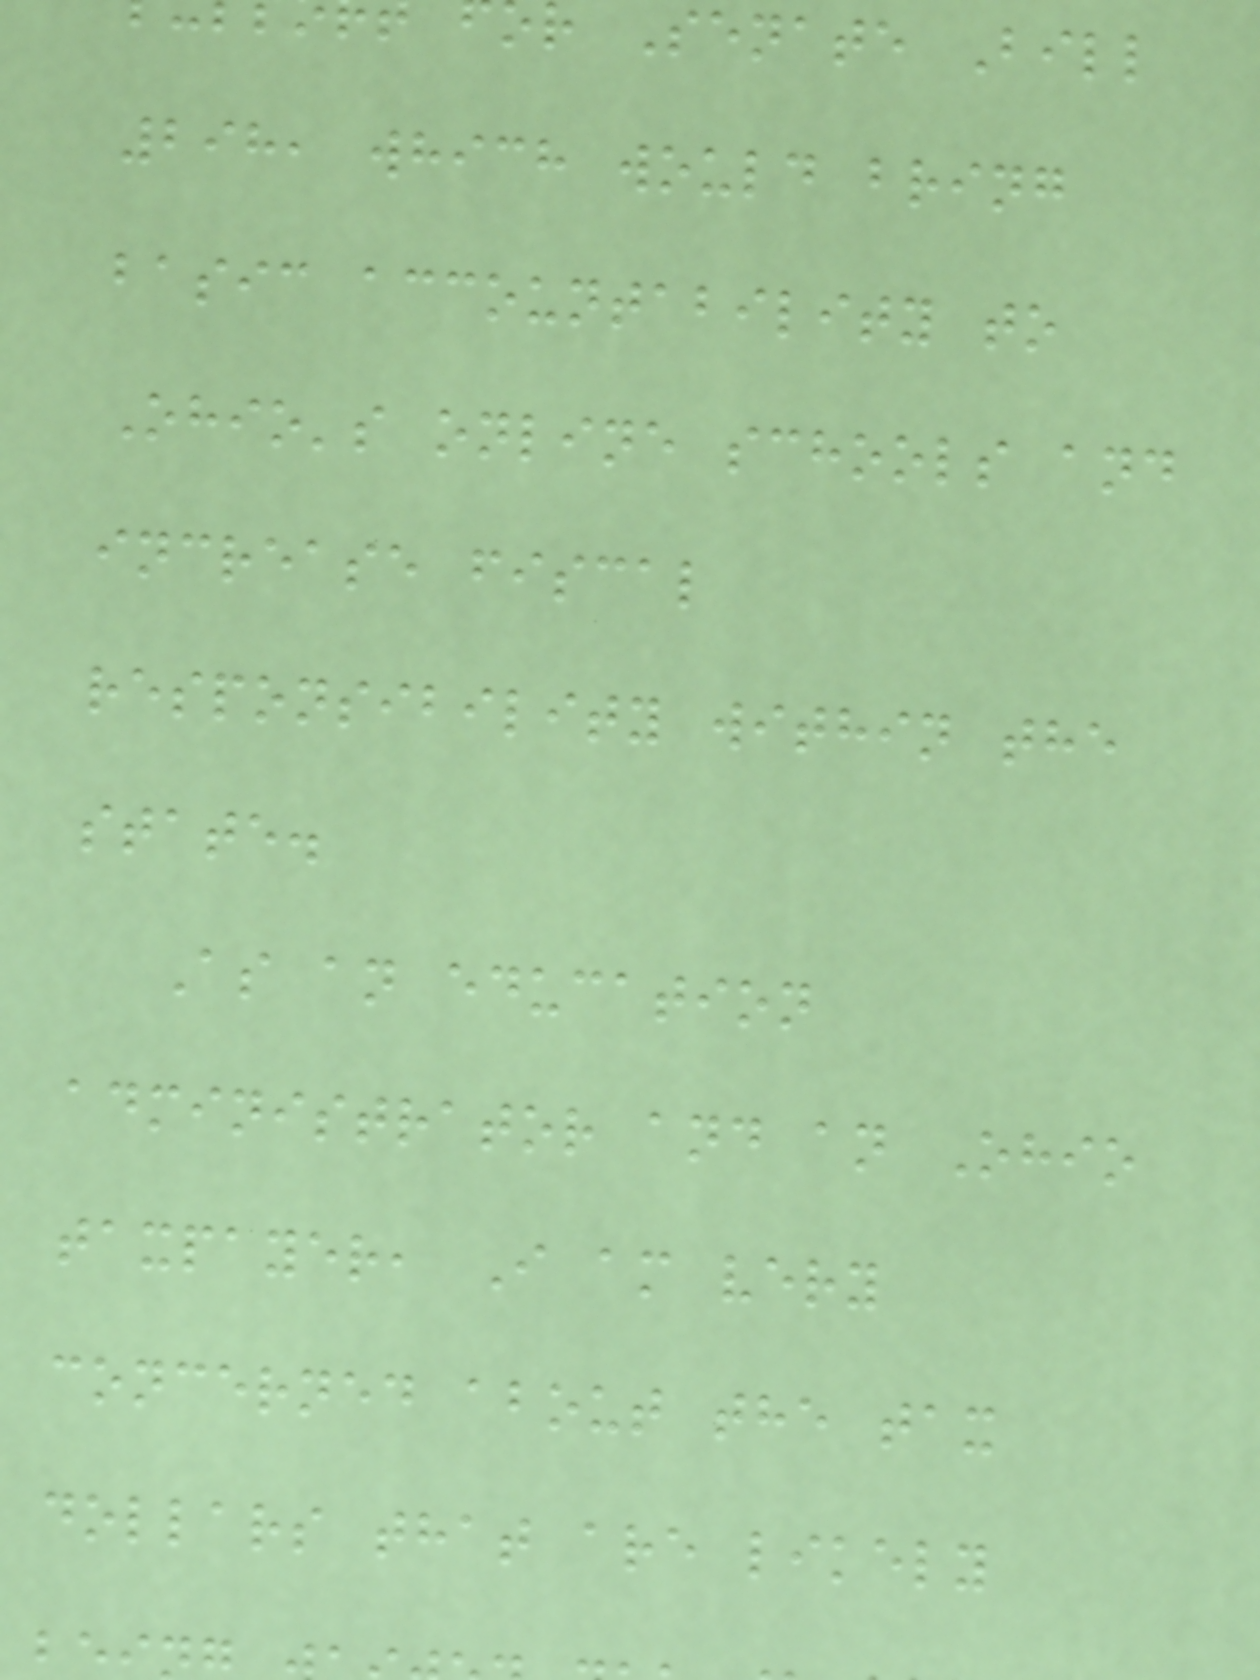r Senate Bill
298, which would bring
basic accountability to
Ohio's online schools and
increase fiscal
responsibility within the
state.
As an education
administrator and an Ohio
taxpayer, I am very
concerned about the tax
dollars that are likely
